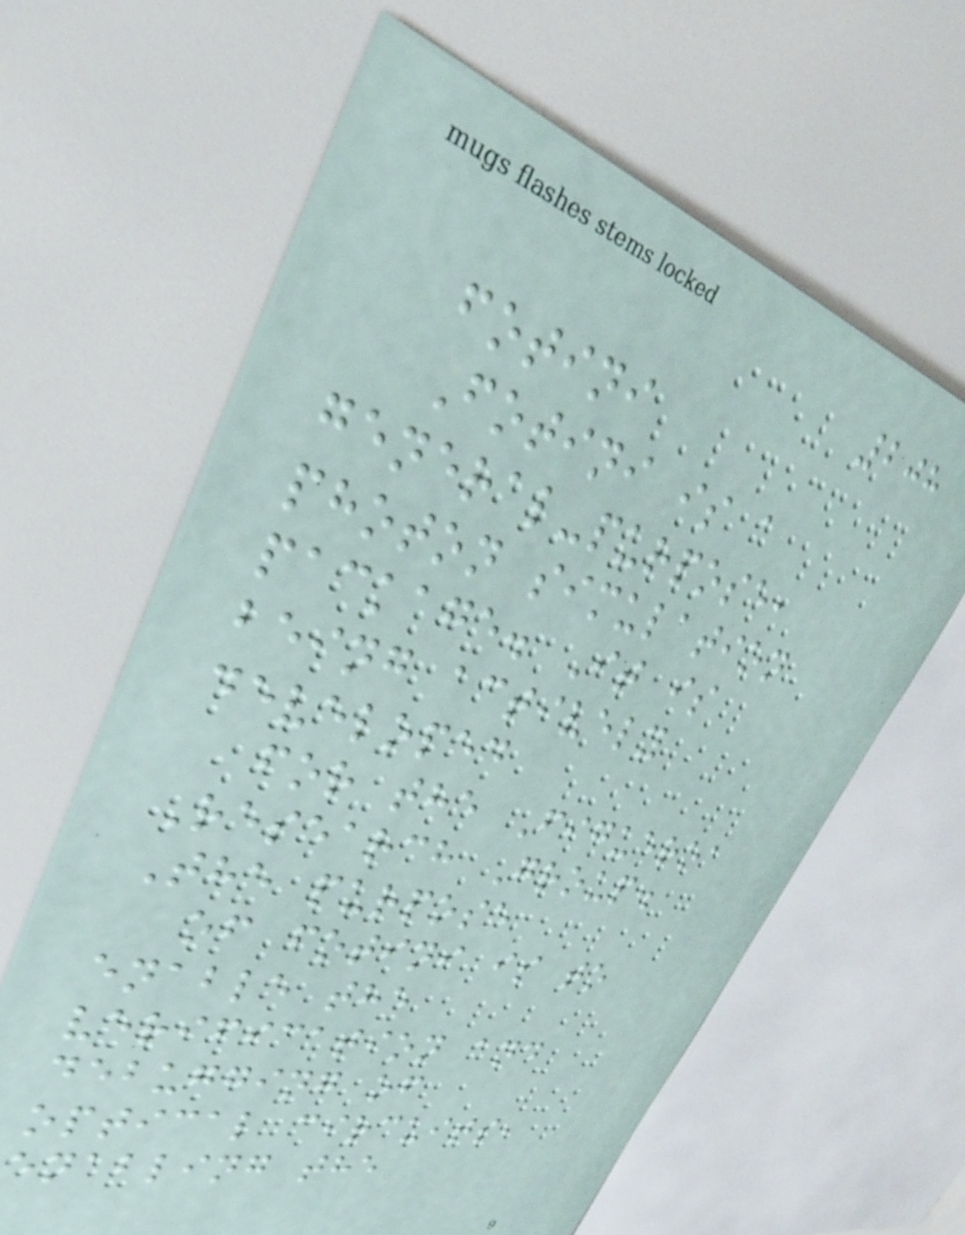208
fotini
Fotini is a
general-purpose,
photon simulation
package. It is
being actively
developed
for the Figueroa
Research Group.
The purpose
of fotini is to
enable the
verification and
debugging of
optical circuits,
enabling the
